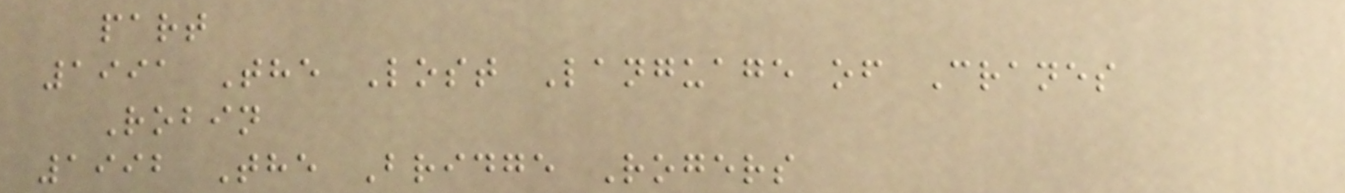part
1991 The Lost Language of Cranes
Robin
1992 The Bridge Rogers
